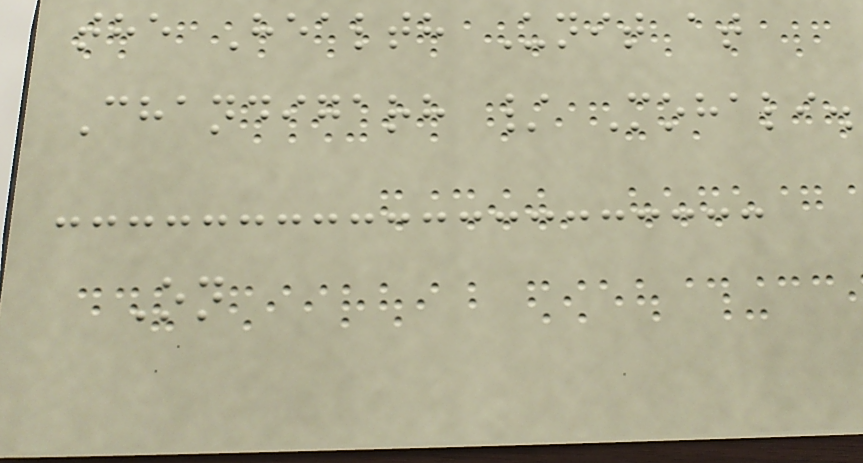the Health Unit at
Chandigarh / Mohali.
On
